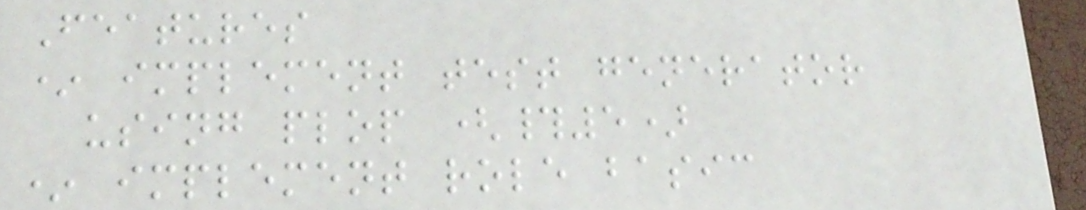Features
* implement test generator
using plop (#5)
* implement role basic
